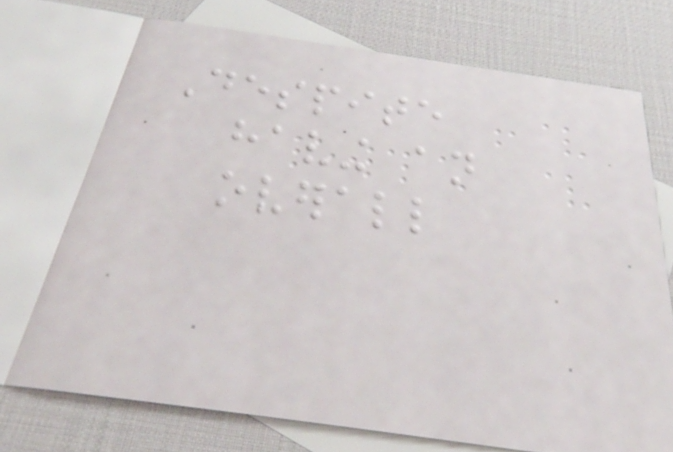Despite
having an
overall
